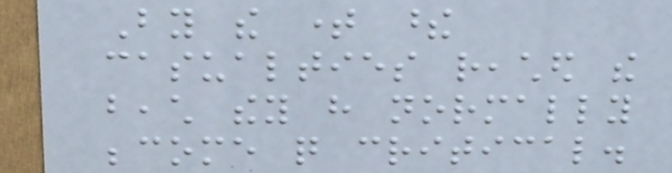By the time these
casualties reached the
beach they have normally
become quite critical.
